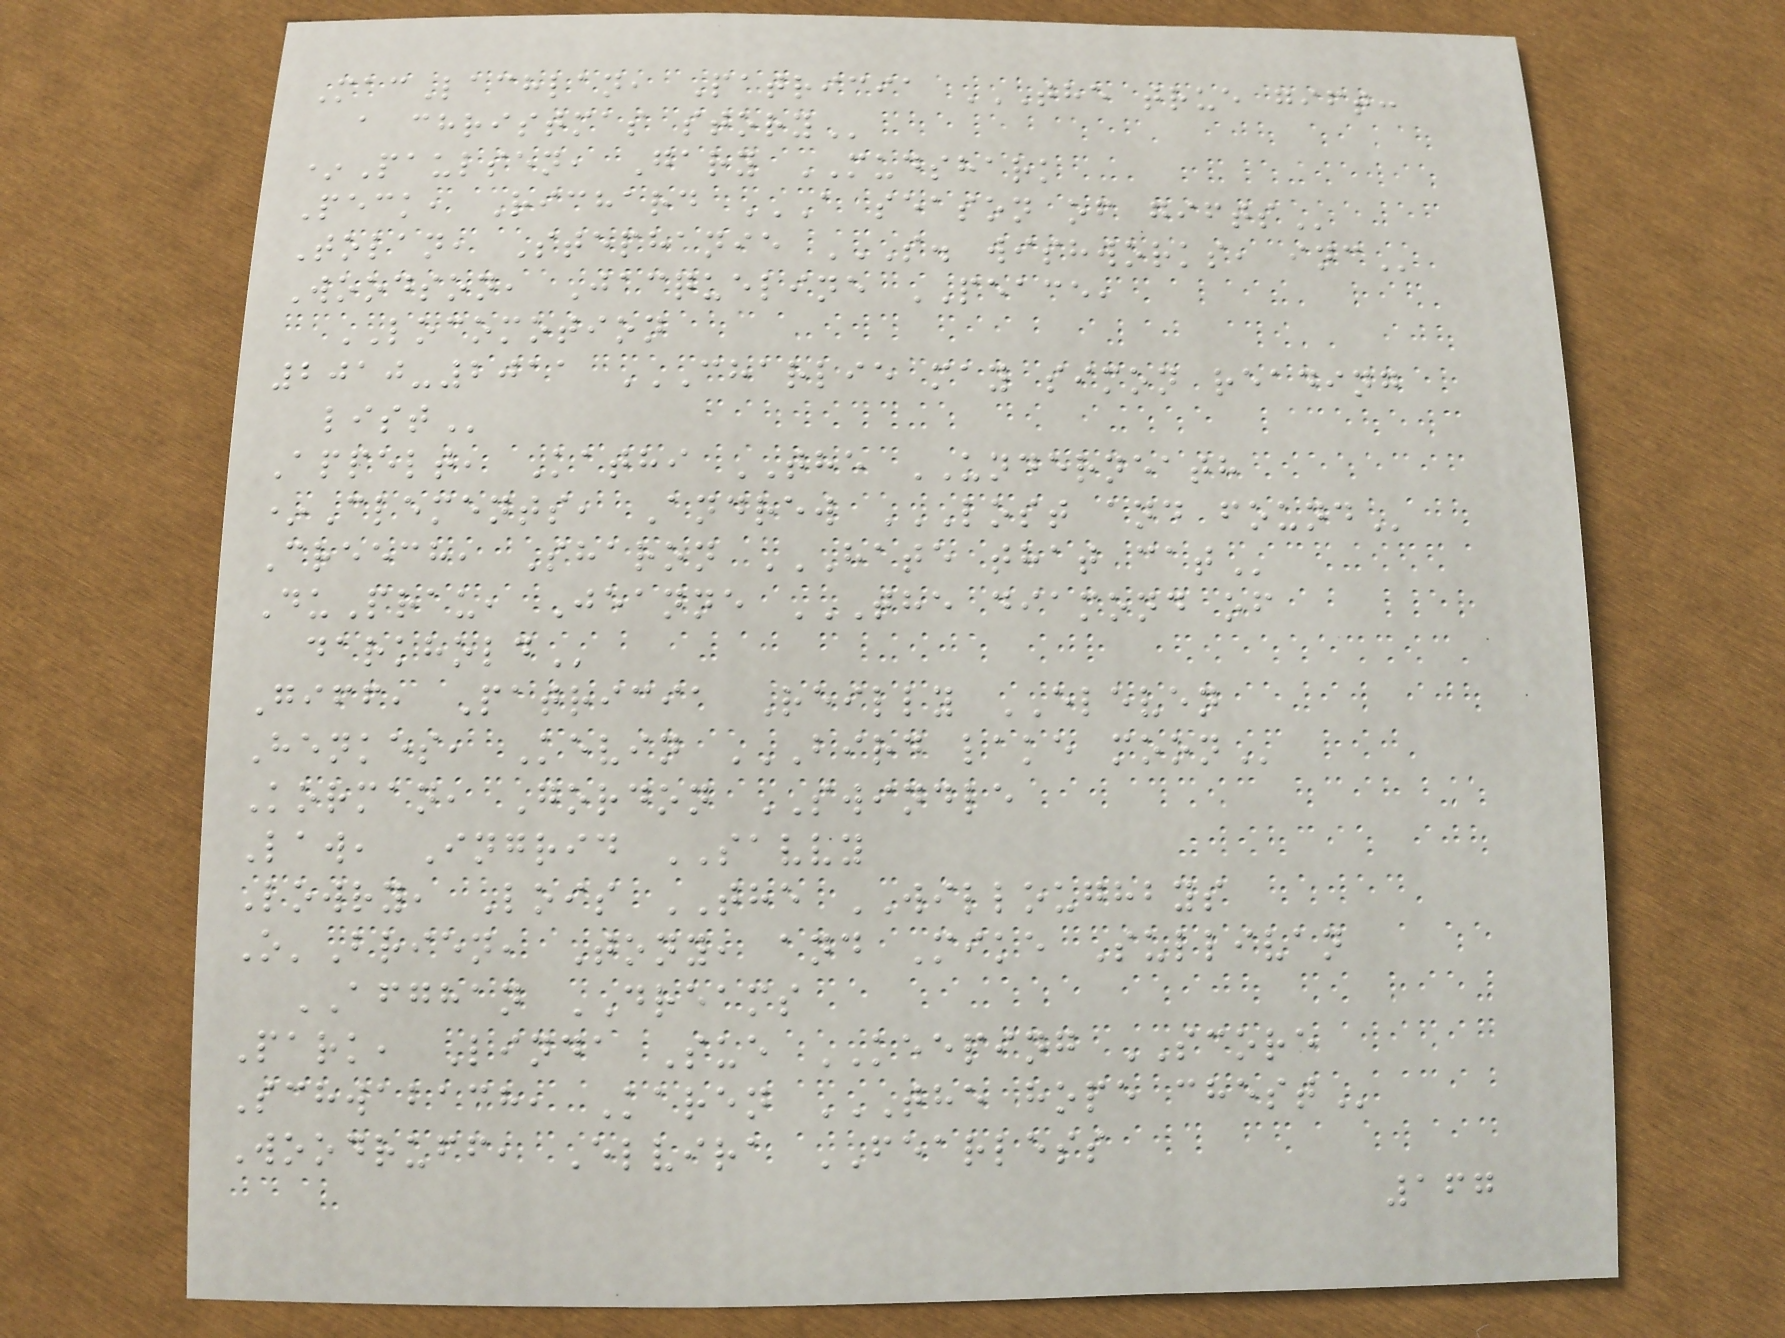MacLachlan, Patricia THE TRUE GIFT:
A CHRISTMAS STORY
*Paulsen, Gary MUDSHARK
Peck, Richard A SEASON OF GIFTS
Tolan, Stephanie S. WISHWORKS, INC
Woodson, Jacqueline PEACE,
LOCOMOTION
2010-2011 CHARLIE MAY SIMON READING
LIST
Appelt, Kathi THE UNDERNEATH
*Clements, Andrew LOST AND FOUND
Creech, Sharon HATE THAT CAT
DuPrau, Jeanne THE DIAMOND OF
DARKHOLD
Giff, Patricia Reilly ELEVEN
Henkes, Kevin BIRD LAKE MOON
Korman, Gordon SWINDLE
Law, Ingrid SAVVY
Lowry, Lois THE WILLOUGHBYS
O'Brien, Tony, and Mike Sullivan
AFGHAN DREAMS
Park, Linda Sue KEEPING SCORE
Schwabach, Karen THE HOPE CHEST
Woodruff, Elvira FEARLESS
167
